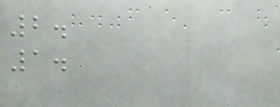2.
1.
